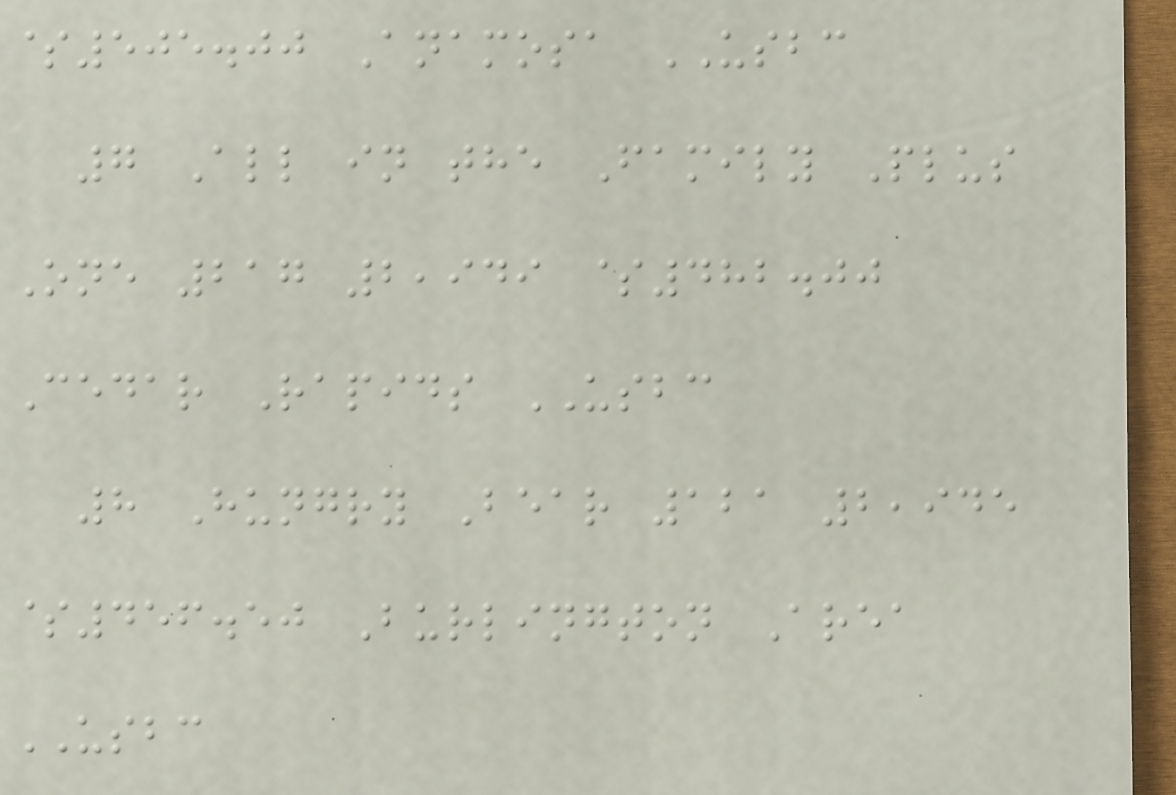$505.00 Anamosa USBC
7 All in the Family Plus
One 217 2,949 $482.00
Cedar Rapids USBC
8 Hungry Bear 121 2,945
$456.50 Burlington Area
USBC
